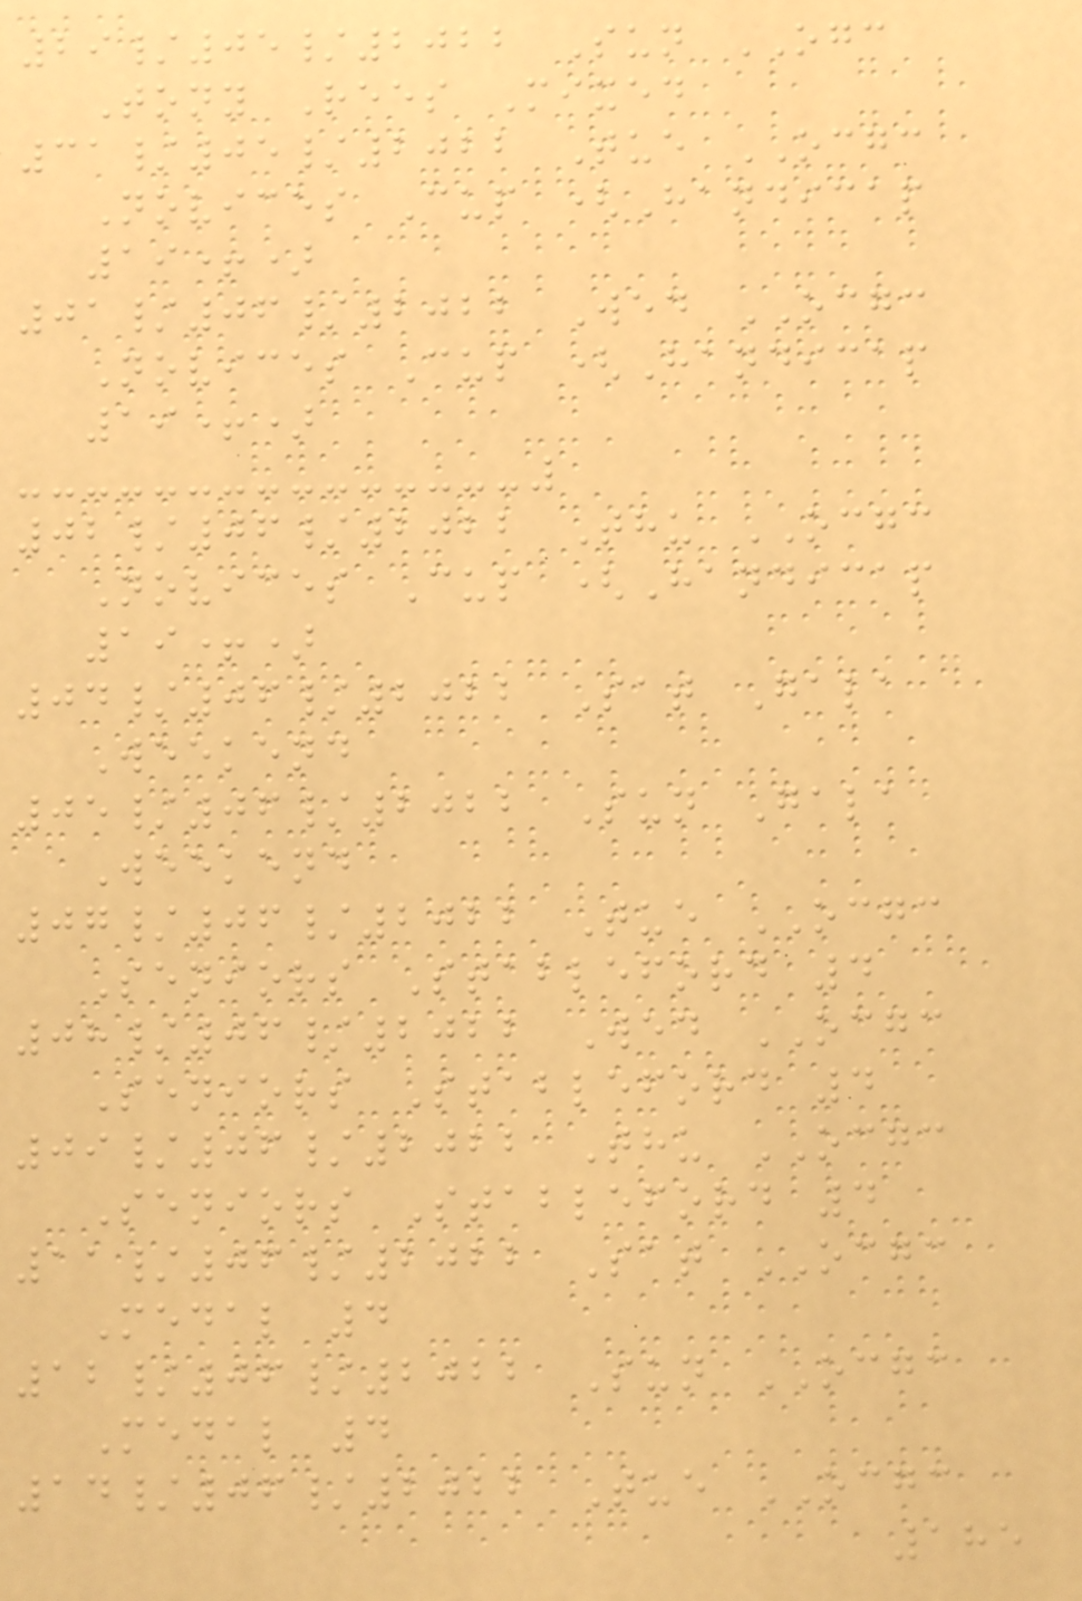29/05/2022 Sun OGC
Tony Rees Mixed
31/05/2022 Tue OCGC
Novices Cup (Handicap
19+)
01/06/2022 Wed OCGC
Novices Cup (Handicap
19+)
02/06/2022 Thu OCGC
Novices Cup (Handicap
19+)
04/06/2022 Sat Gala
Weekend
05/06/2022 Sun Gala
Weekend
07/06/2022 Tue OCGC
Seniors Stableford 4
08/06/2022 Wed OCGC
Seniors Stableford 4
09/06/2022 Thu OCGC
Seniors Stableford 4
11/06/2022 Sat OCGC
Medal 4
12/06/2022 Sun OCGC
Medal 4
14/06/2022 Tue OCGC
185
